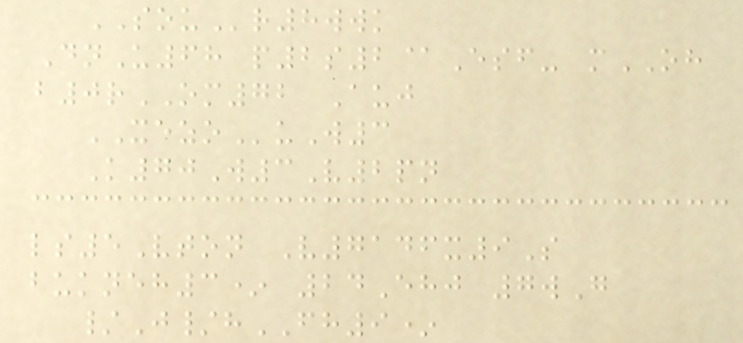SOUr8wwk
DnU68 p2s2@Esf- mOH
b0rOM72 Auj
XEZOuW3
K70W3V2pn
ls5Vton V7146x9S
bukneh3* 24Ehj 7wG
/J/hFH9*
